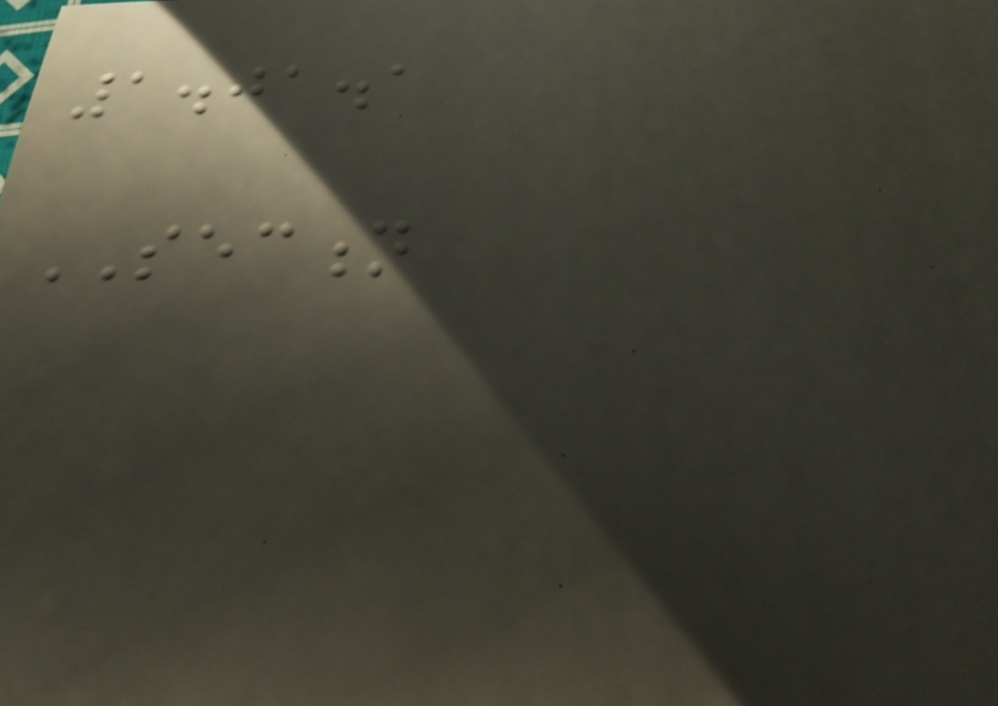1.01.1
SECTION
